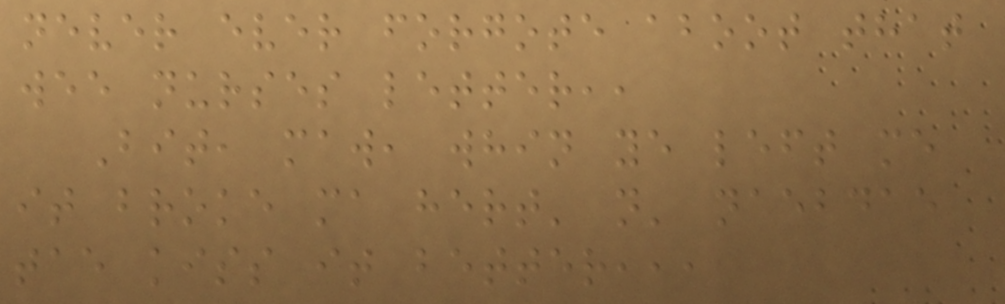never ever forgote aboot that
wee nurses letter,,
Bit, maw, whin ye left me
it broke ma hert' n' naebdae
tae kiss it better,,,
